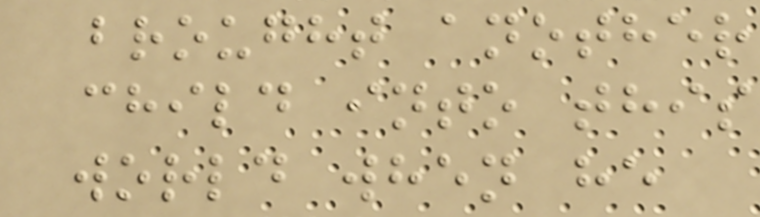brought another
child into this
world when he
